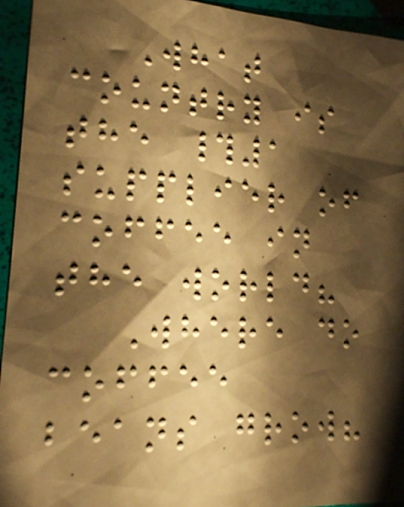What
country is
the #1
supplier of
coffee in
the world?
Where do
coffee
beans grow?
